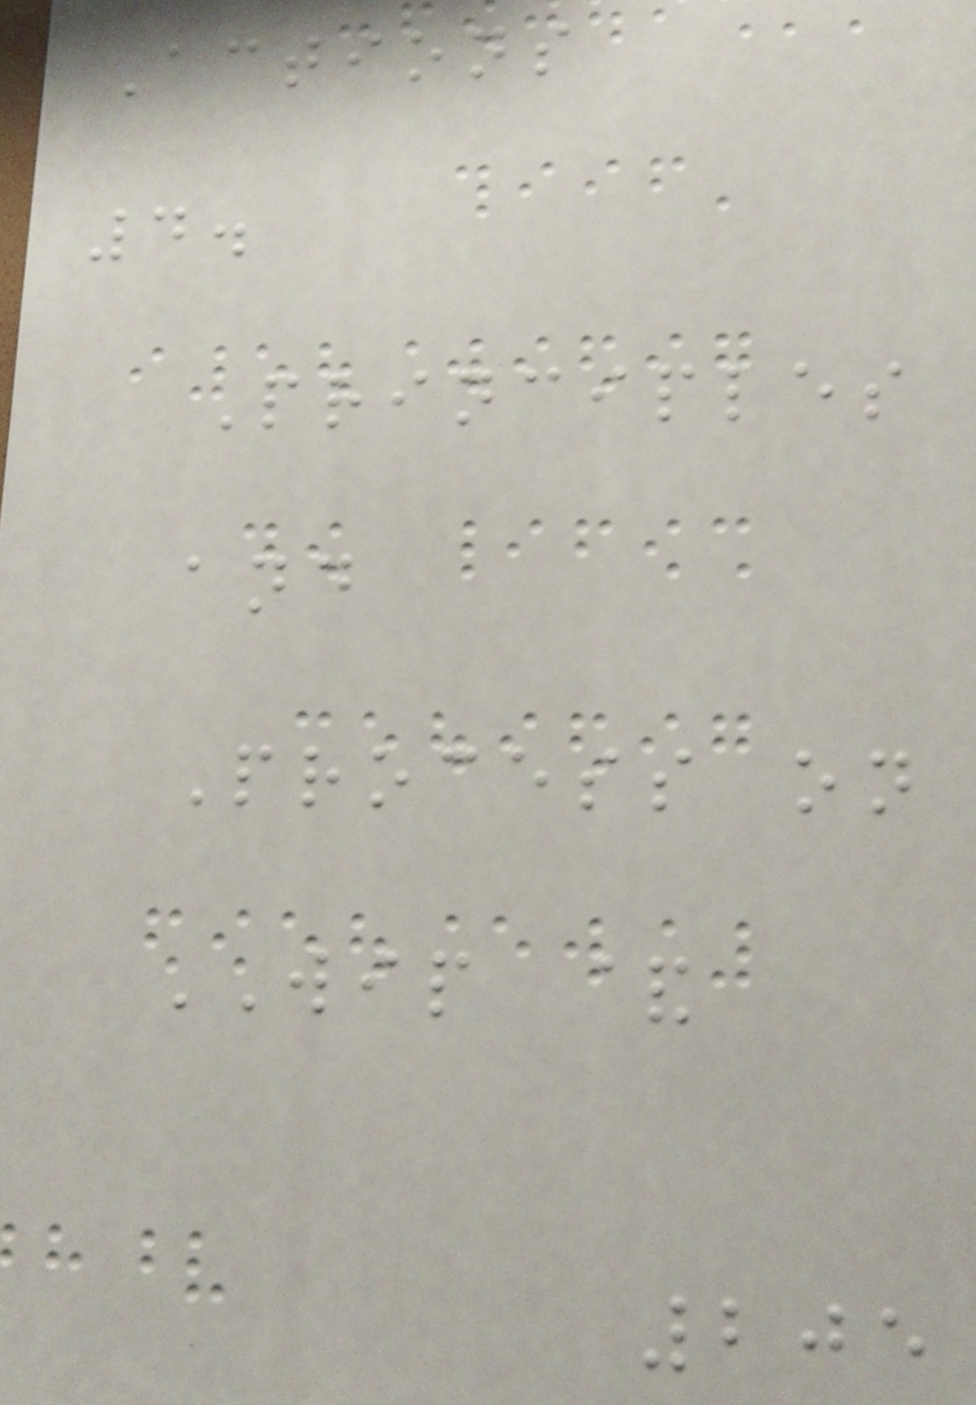Actions
4.
Principles
and
Process on
WIP &
205
